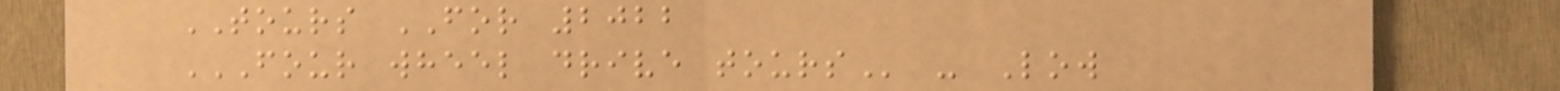TOURS FOR 2022
FOUR WHEEL DRIVE TOURS - Low
